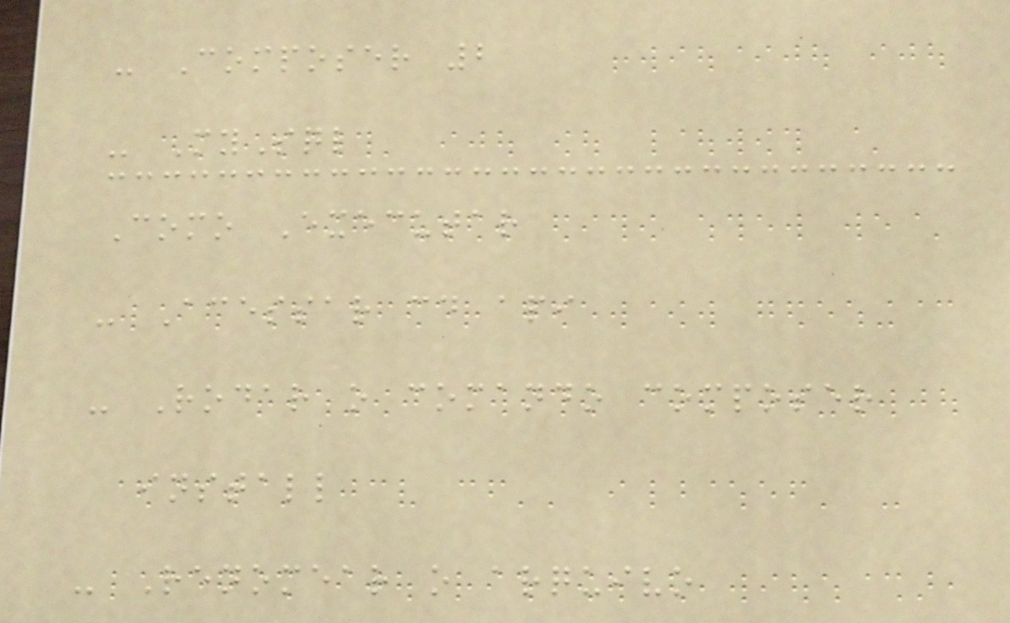- Composer 2
- MySql
Como Executar
- Acessar cd api
- Rodar o comando composer
install
- Renomear o arquivo
